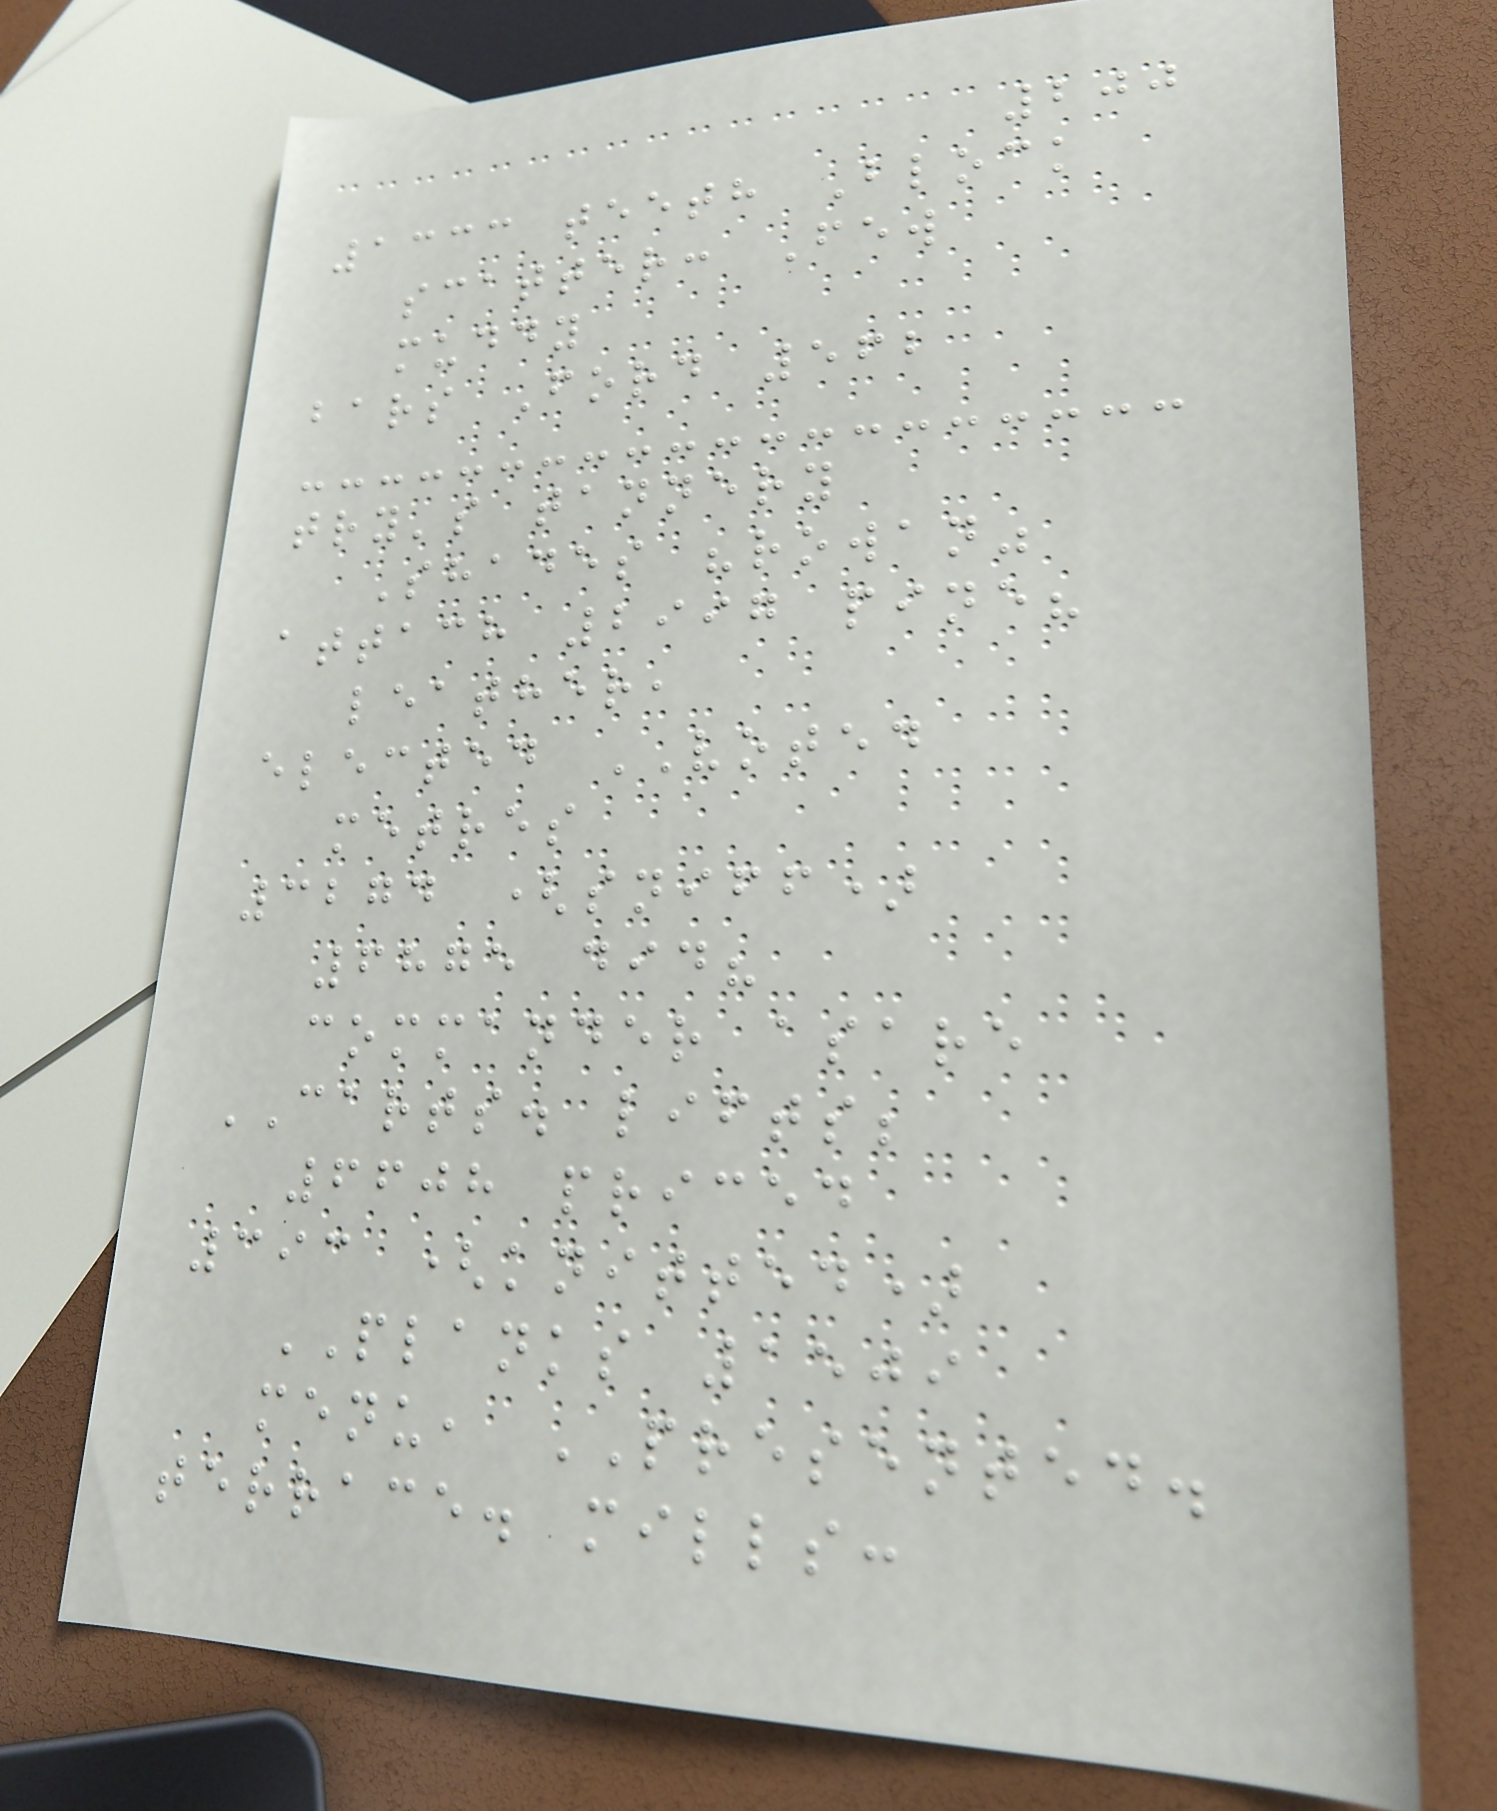200
1333 teeth Block
scatter: Few
muddy
bars Ford 562
try's tannery
Shades "rowan"
attach 2997 pine?
leather,
elected VOTED
metres
3274 (sniff)
6875 did?
commander asare
CARTS. lifts;
6608 priced
393 (knitted)
PLANKS 1509
menu, PRESENTED.
terrace. mills:
